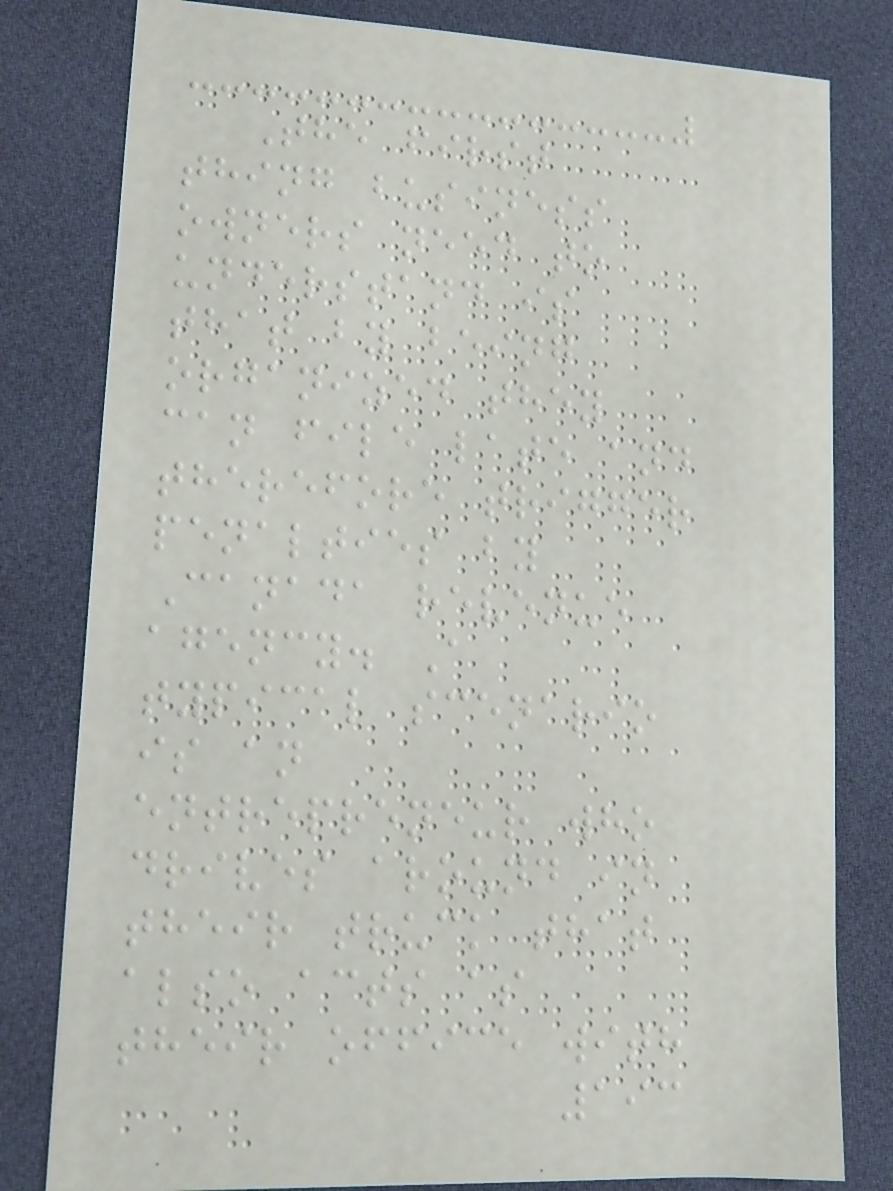The first
thing business
owners need to
understand is
that by being
organized they
can file late and
therefore trigger
penalties by
Canada revenue
agency. A
typical scenario
is an
entrepreneur who
drives around in
their truck that
also acts as
their office with
193
